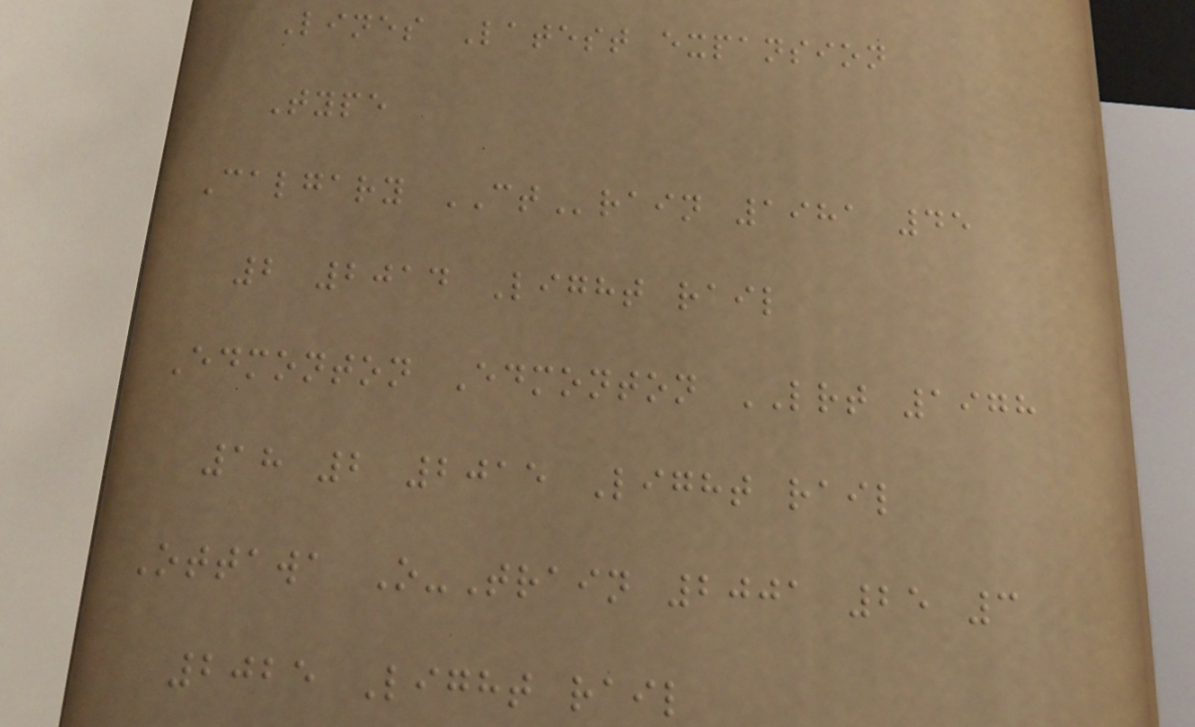Lines Latest expansion
Type
Calgary CTrain 1981 45
2 2014 Light rail
Edmonton Edmonton LRT 1978
18 2 2015 Light rail
Ottawa O-Train 2001 25 3
2025 Light rail
